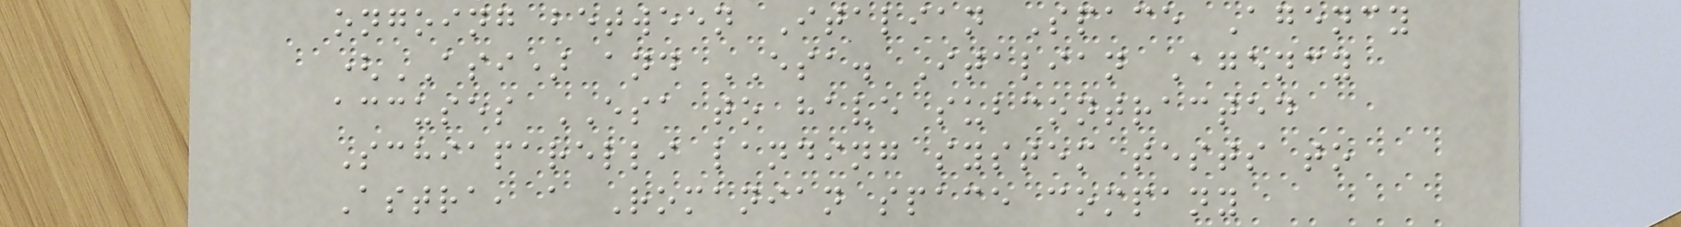ongoing between Italian Space Agency
(ASI) and ESA. Italian Agency
accuses ESA to have subcontracted
Schiaparelli landing system tests to
Astra, a Romanian space company
